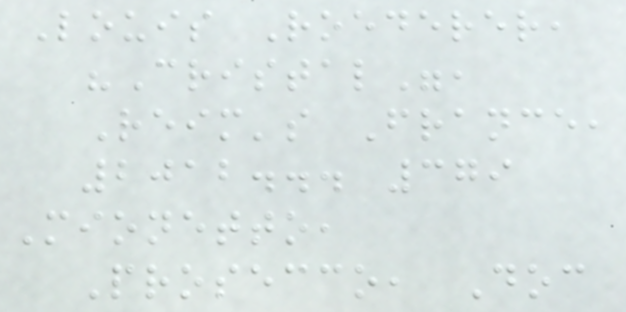Louis Roederer,
"Cristal",
Reim's France,
2012... 379
Mionetto,
Prosecco, Doc
